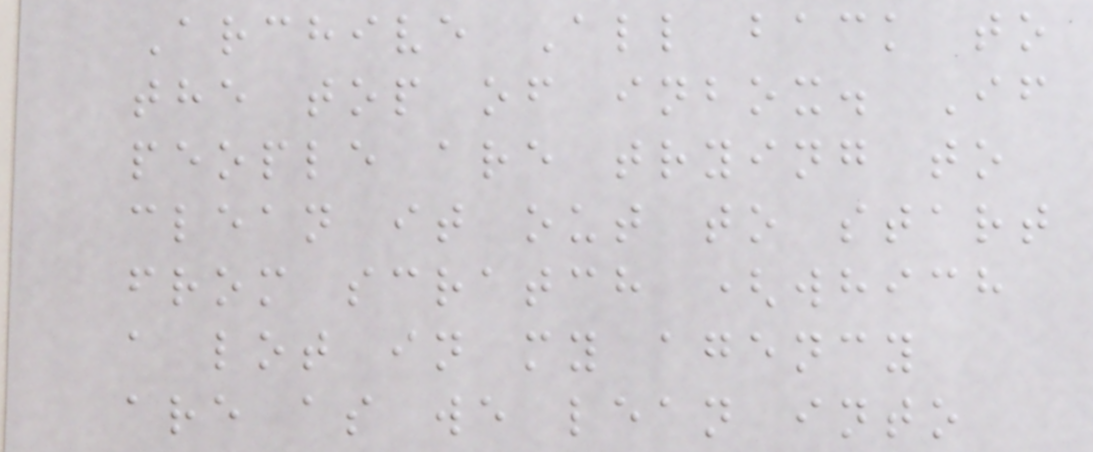Archive All back to
the top of inbox. If
people are trying to
clean it out to start
from scratch (which
a lot in my agency
are as we lean into
